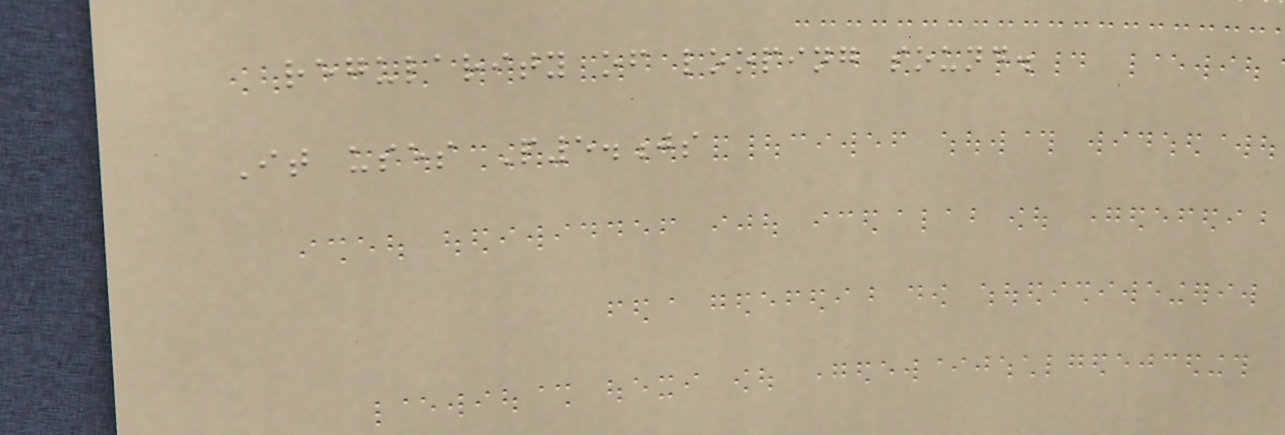regularity of looping sound.
It uses P5.js
